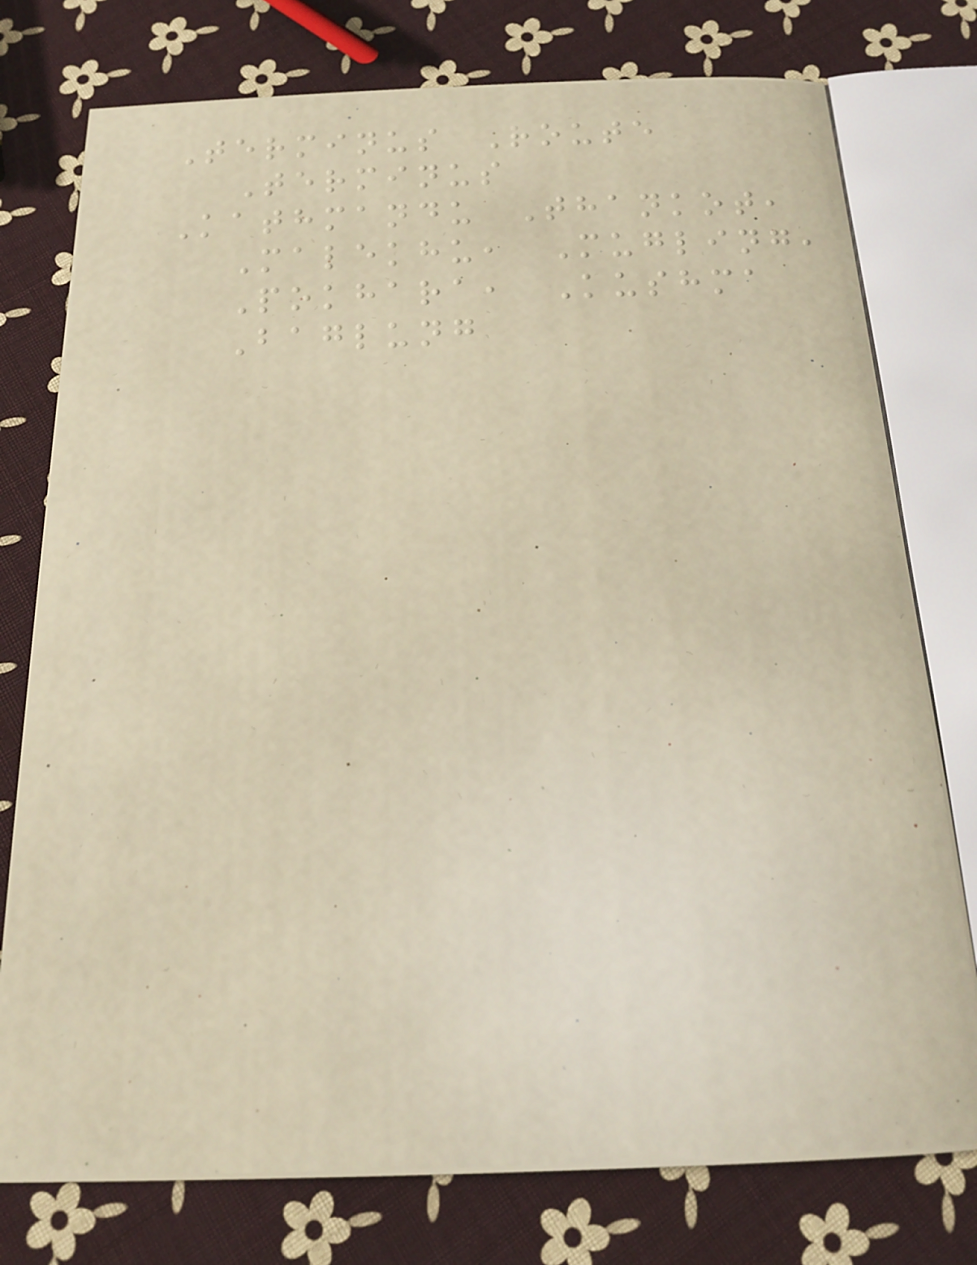Terminus Route
Terminus
Kathmandu Thankot,
Malekhu, Mugling,
Pokhara, Kushma
Baglung
